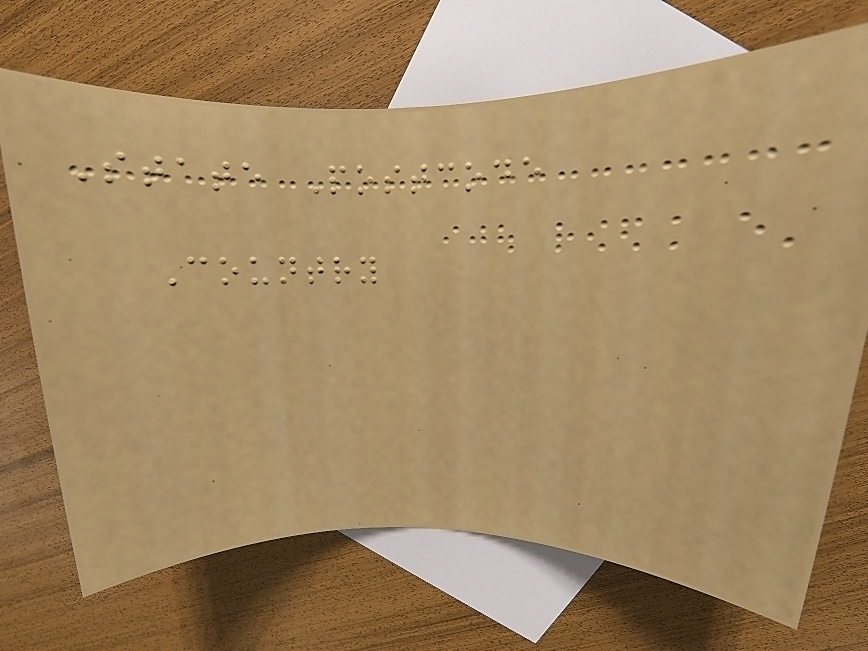State Postcode
Country
